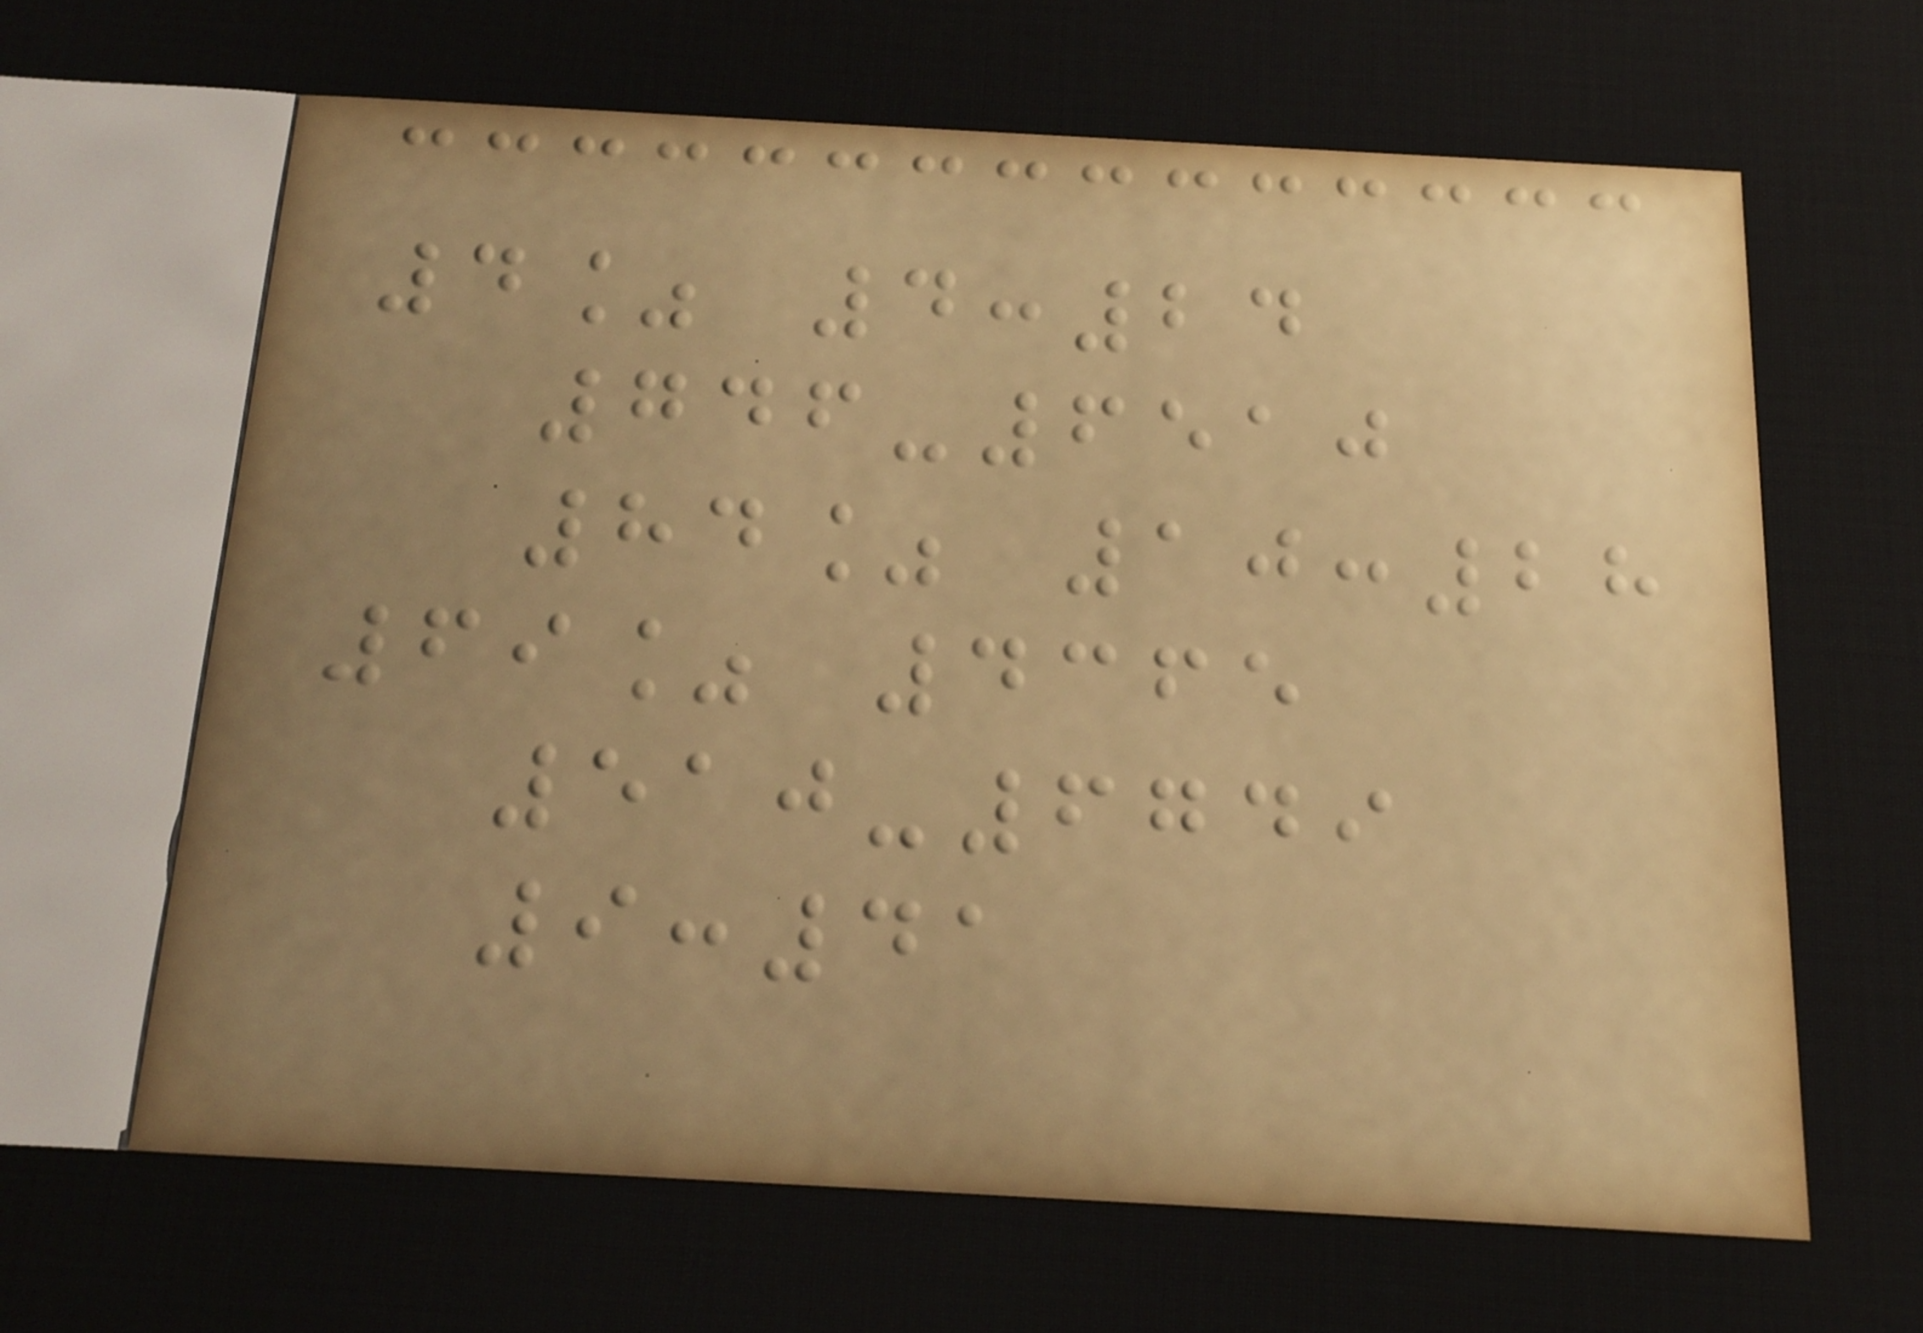4% 4:24
746-6510
84% 10:28
69% 4365
510-6749
9:41
